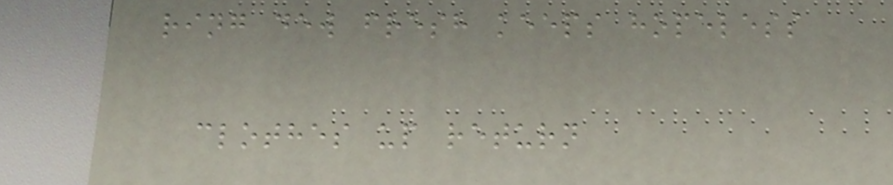ring dew fresh keeps hopeless
clothes up return
